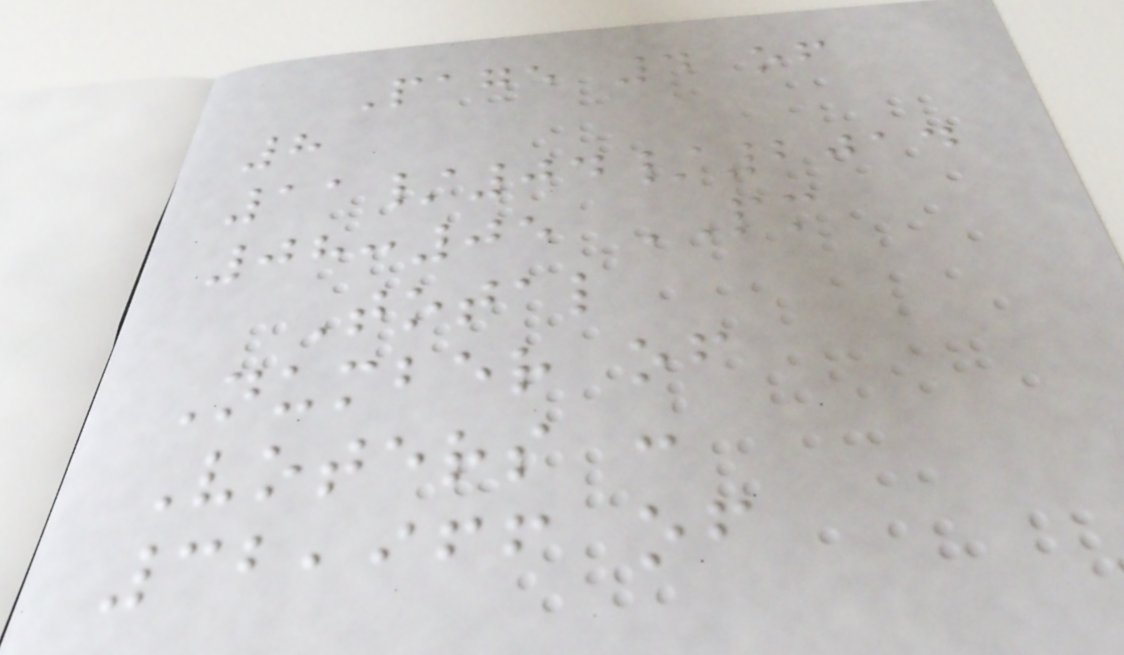Page 4 of
8
11/04/2014
08:05 PM
Total
Number of
Voters :
32,966 of
